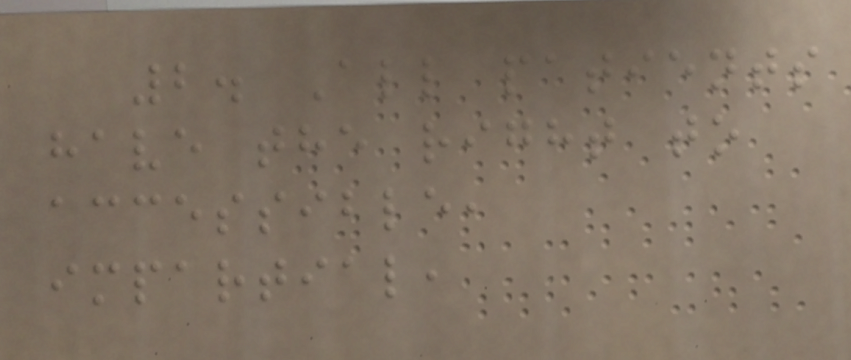2. All patients
have the right to
accessible,
impartial,
